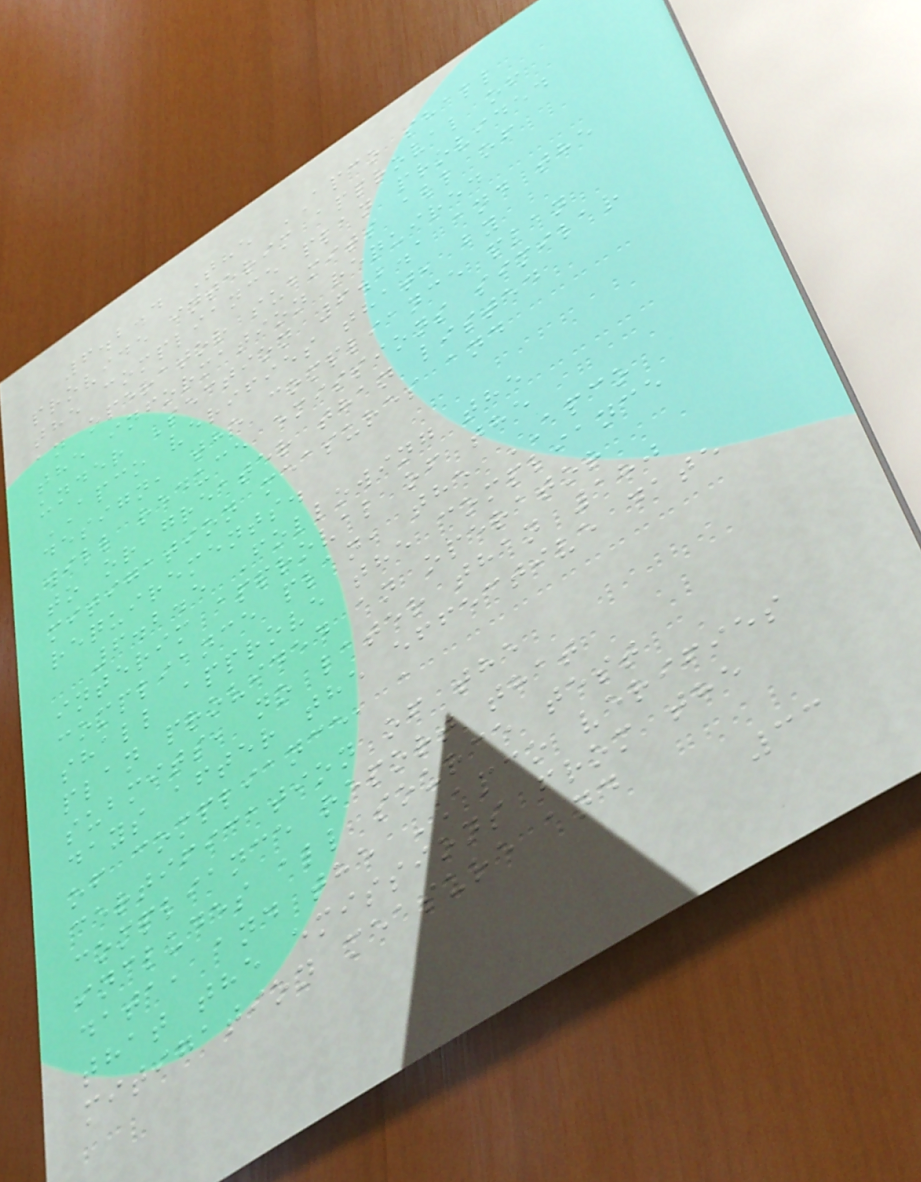6.2.4 The APCO shall
provide interim approval of
the compliance plan provided
an operator submits all of
the information required
under Section 6.2.1 and the
APCO verifies that, by
design, the compliance plan
will reduce emissions similar
to or greater than listed
mitigation measures and
requirements.
6.2.5 Following the
interim approval of the
compliance plan, the APCO
shall approve the compliance
plan provided an operator
submits, no later than 180
days after the effective date
of compliance, a
certification of the
compliance report that
includes all source test
data, and the APCO verifies
that the emissions from the
mitigation measure and
33
